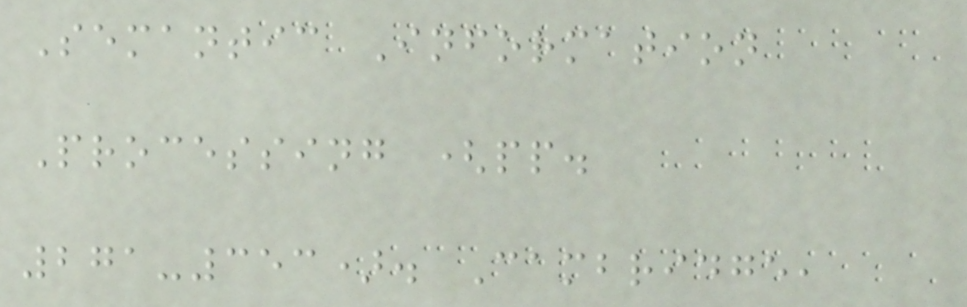Semantic Information
Processing (pp.
271-353). Cambridge,
